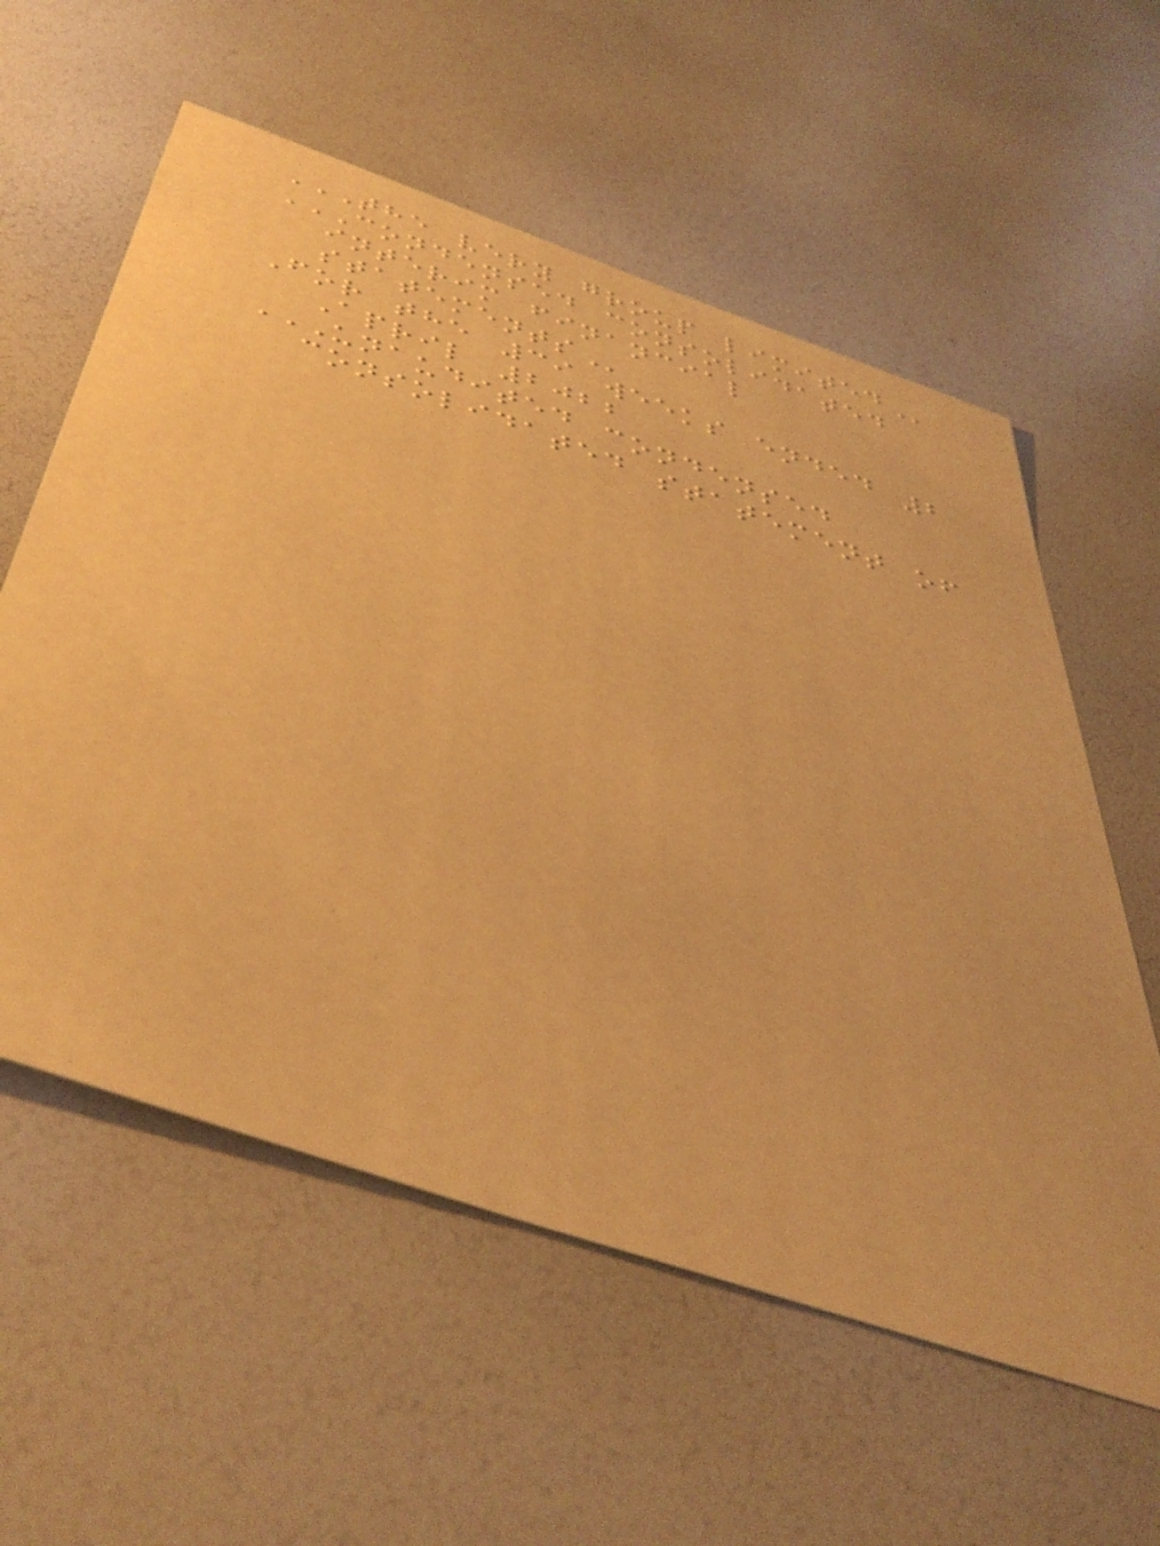THE VERY GROUP LIMITED
CONDENSED CONSOLIDATED
INTERIM FINANCIAL
STATEMENTS
For the 39 weeks ended 2
April 2022
UNAUDITED CONDENSED
CONSOLIDATED STATEMENT OF
